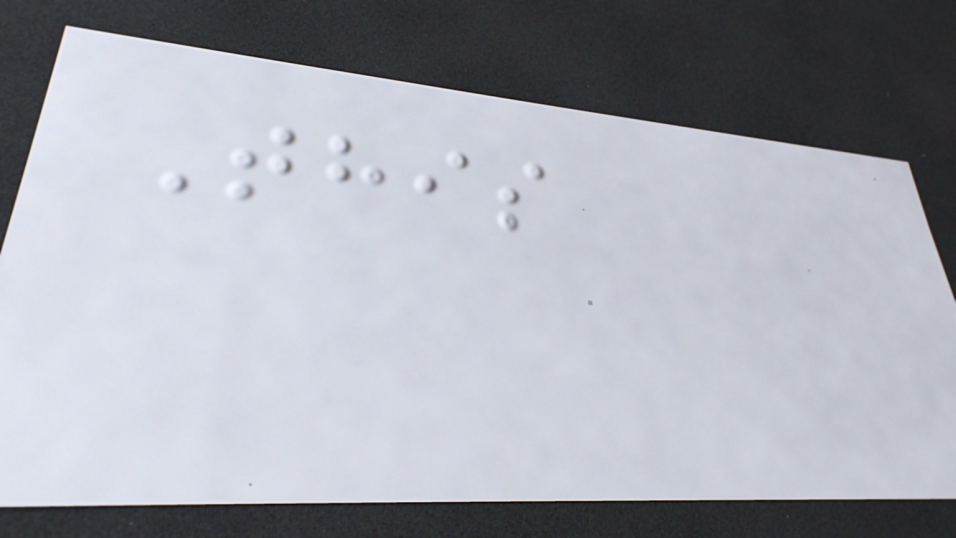This
